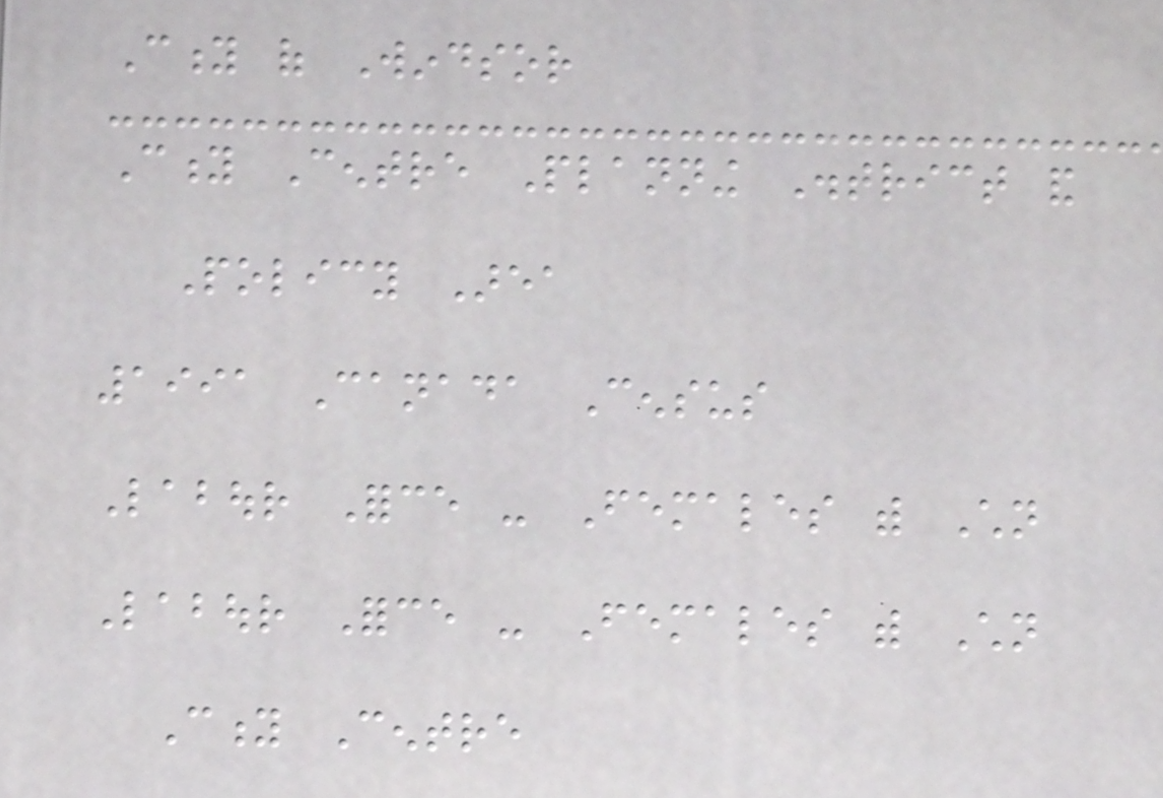City of Windsor
City Centre Planning District and
Policy Area
1991 Canada Census
Labour Force - Females with Children
Labour Force - Females with Children
City Centre
